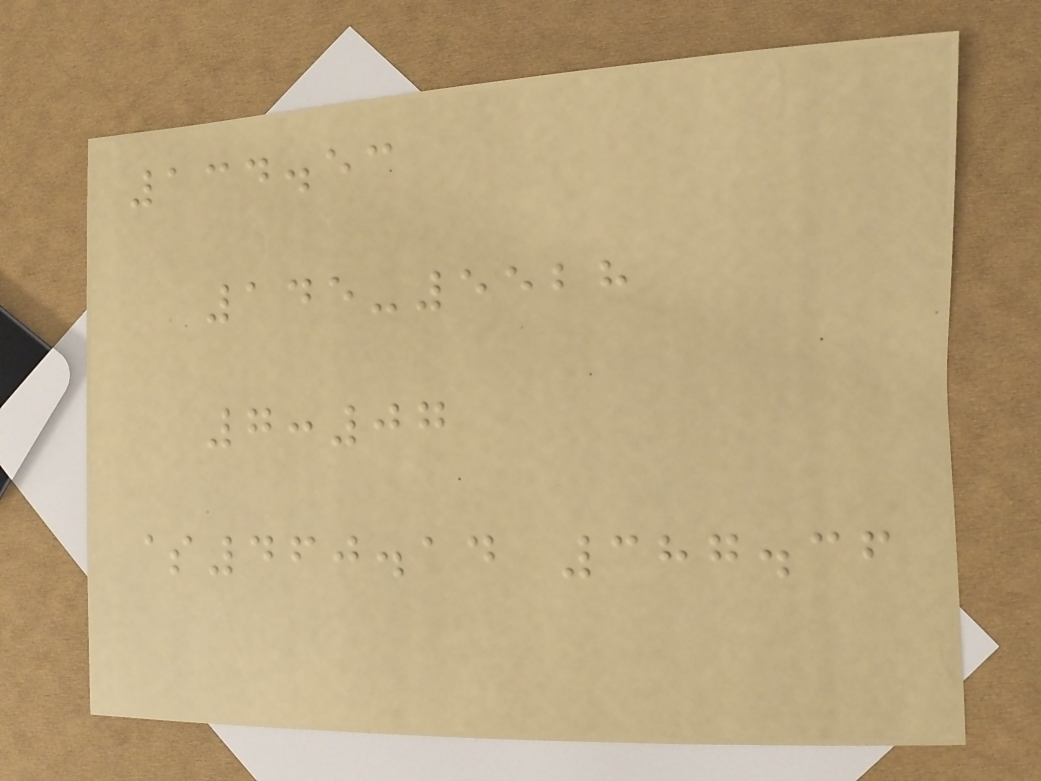134.53
145-5528
7:07
$460.14 387.36
